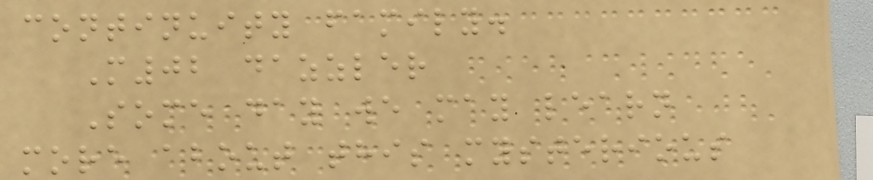continuity family.
M02 dazzler
Some day we may learn
more about this mysterious
